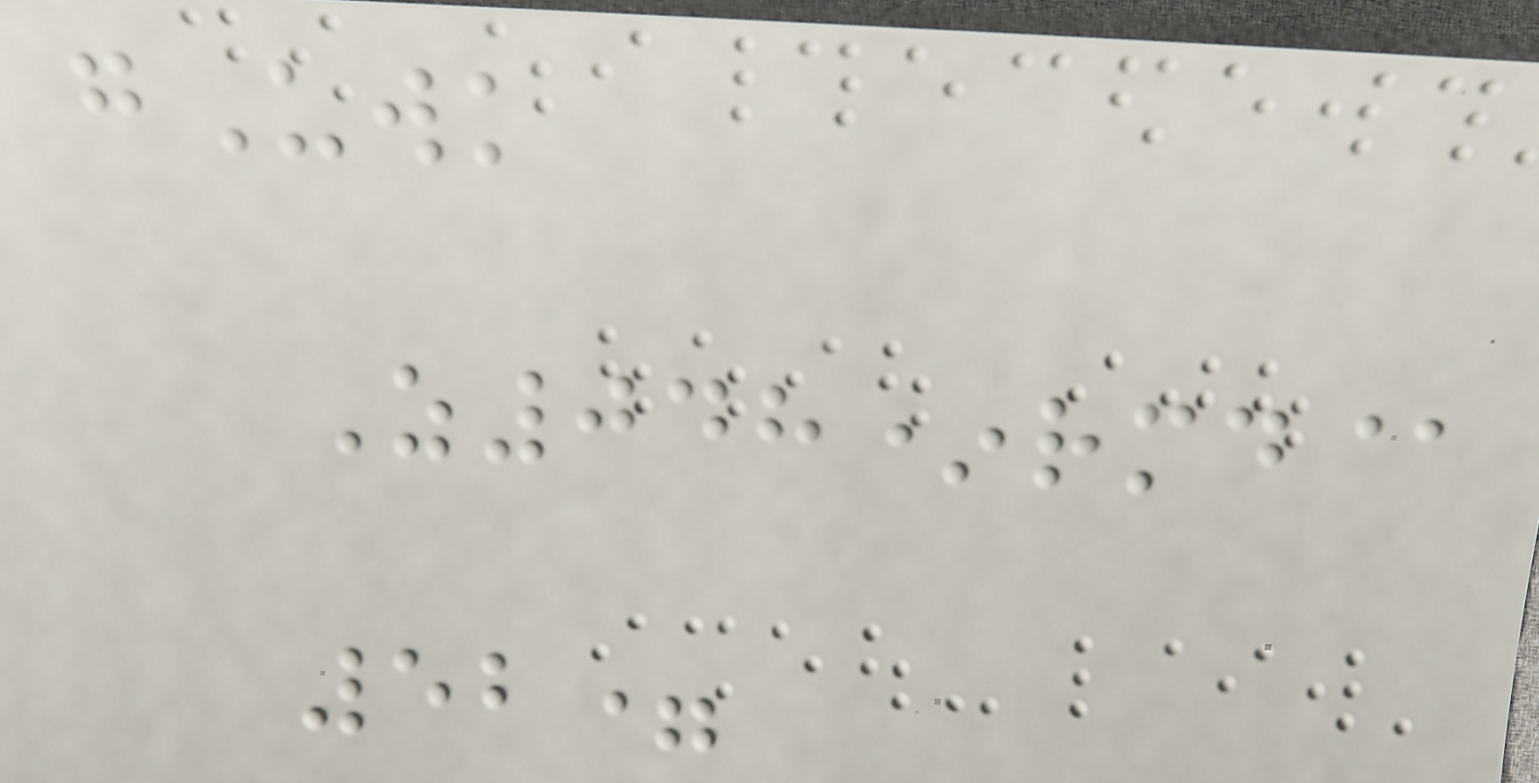gUwk
Z048*rmd@
52=
